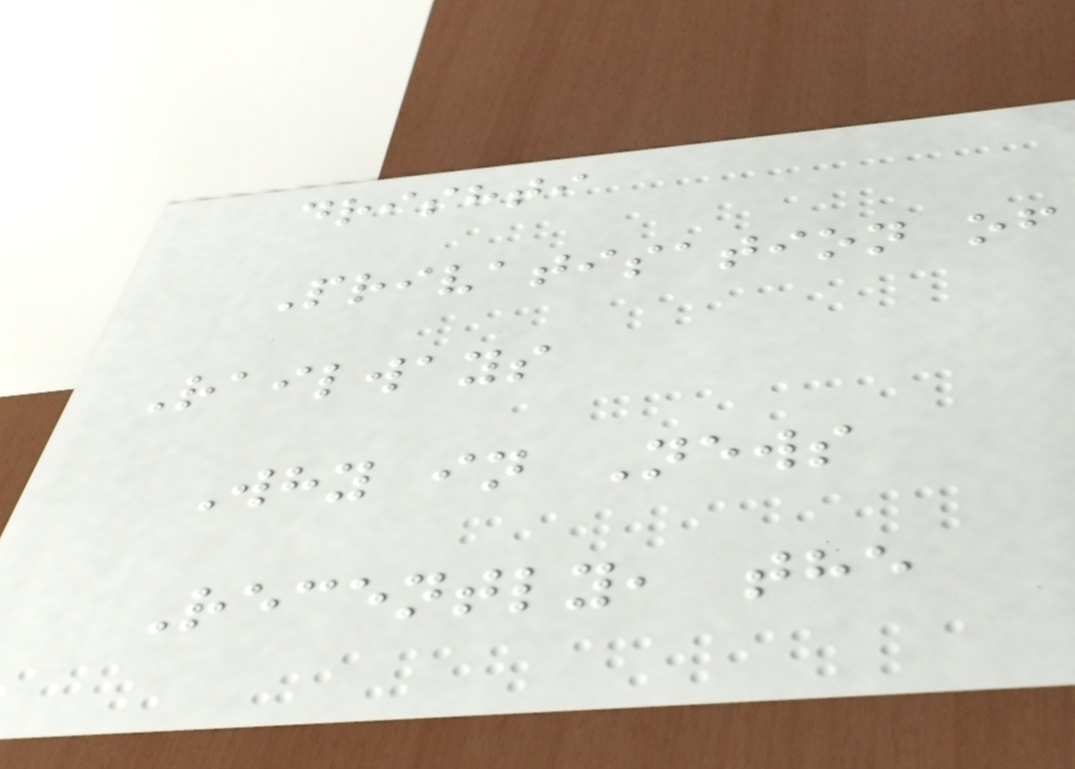drishti
Privatisation of
Railways
Why in News
Recently, the
